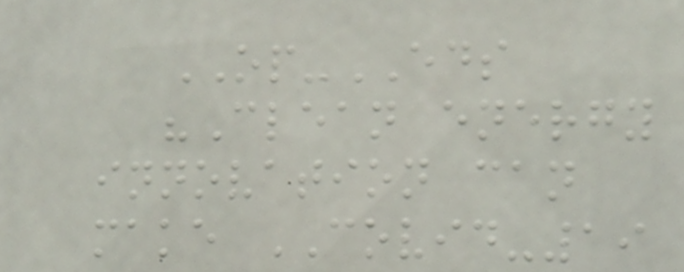OP-EDS
"Clean energy
innovation can
make COVID-19
